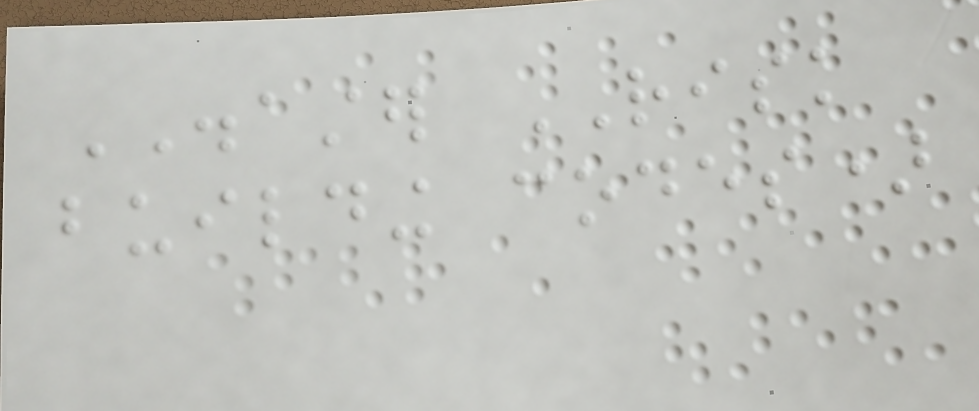DISASTER RISK
building codes)
